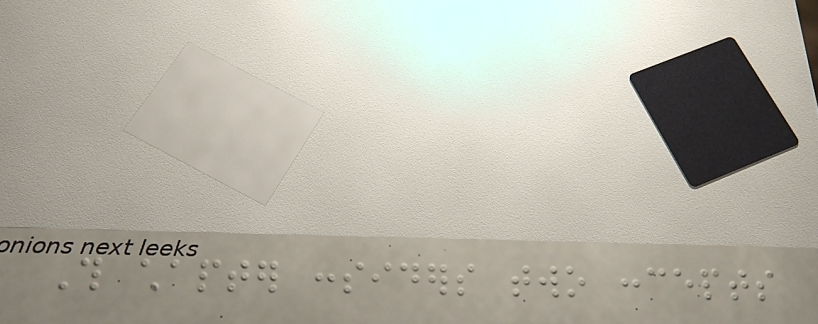This chapter considers two concepts
